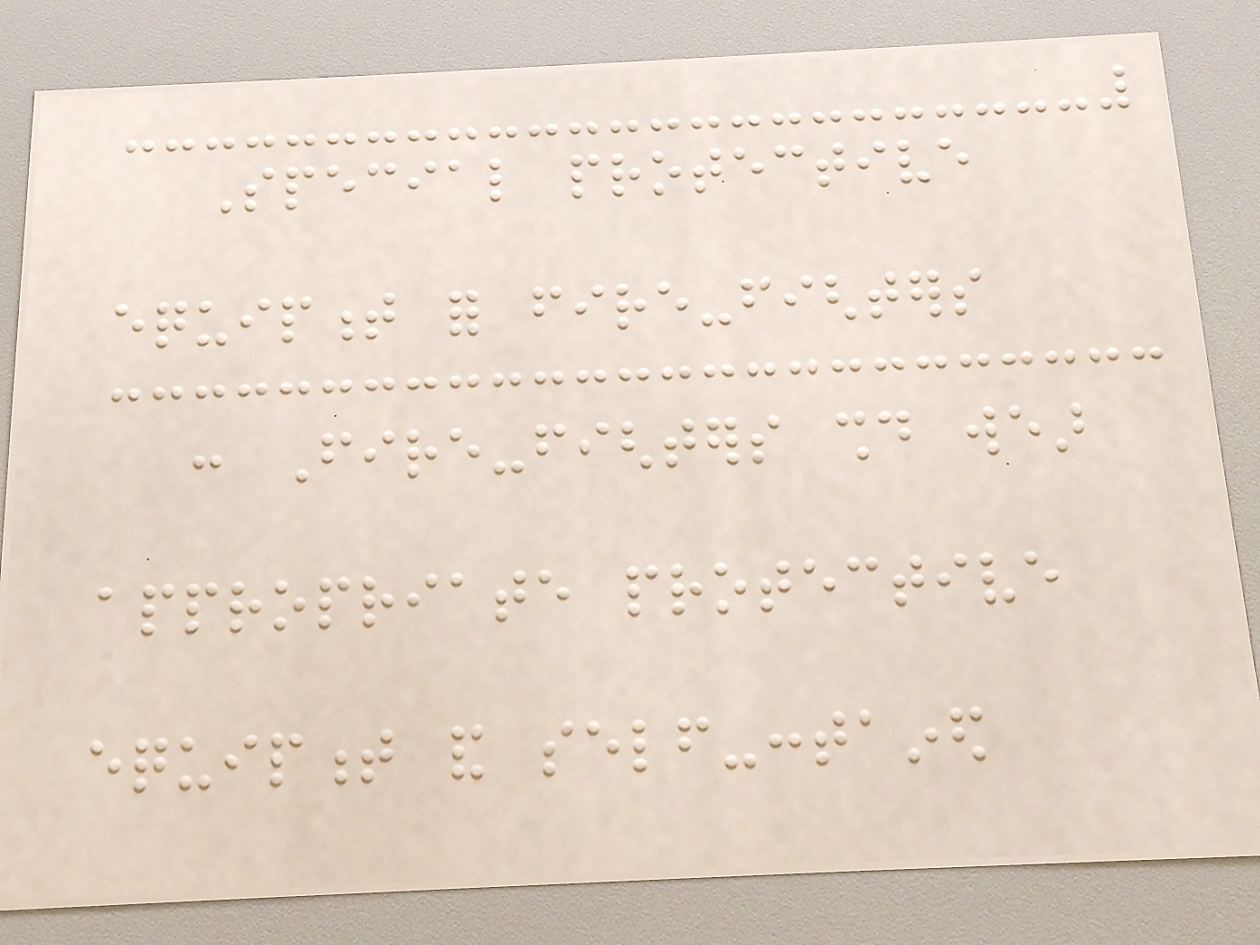Special protective
equipment for fire-fighters
: Fire-fighters should wear
appropriate protective
equipment and self-contained
